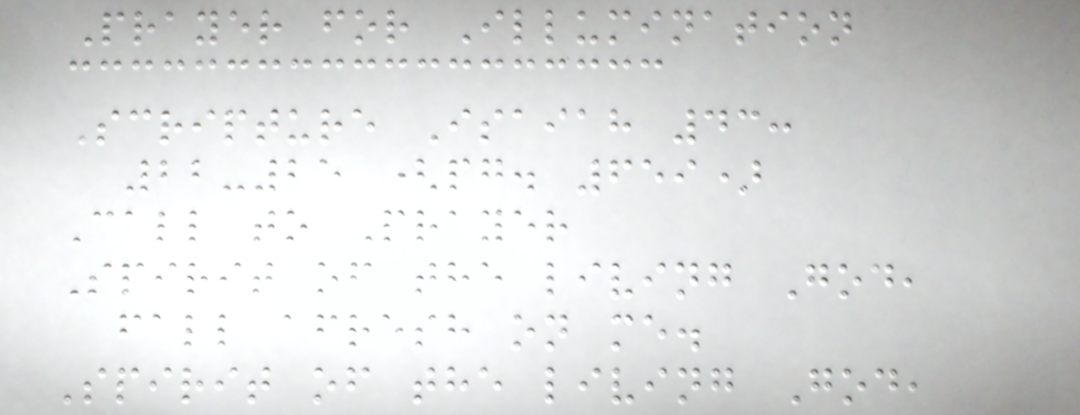Prayer for Illumination
Scripture Isaiah 43:
22-25 (pg. 659)
Call to Prayer
Spirit of the living God,
fall afresh on me.
Spirit of the living God,
